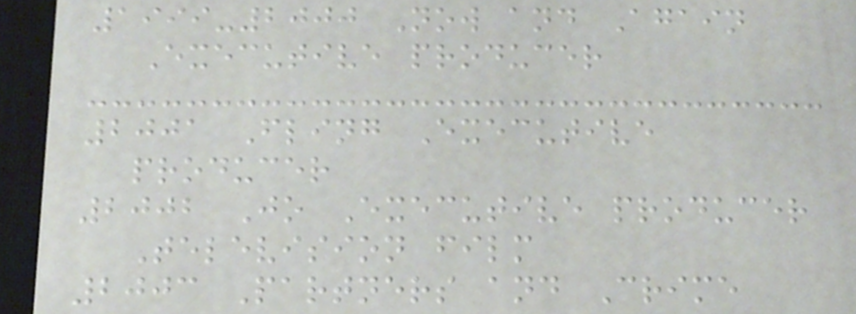1999-2000 Now and Again
Executive producer
2001 Fling Executive
producer
2002 Jo Executive producer
Television film
2003 Partners and Crime
